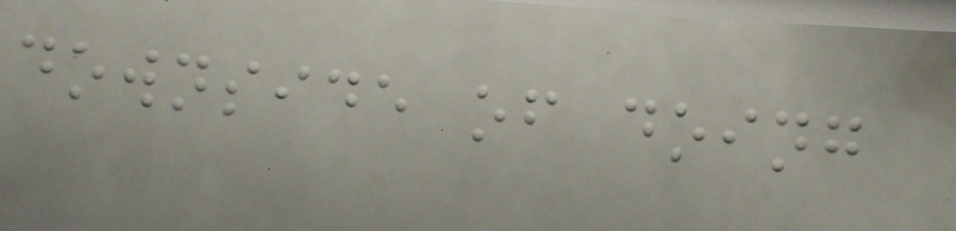downside of doing
